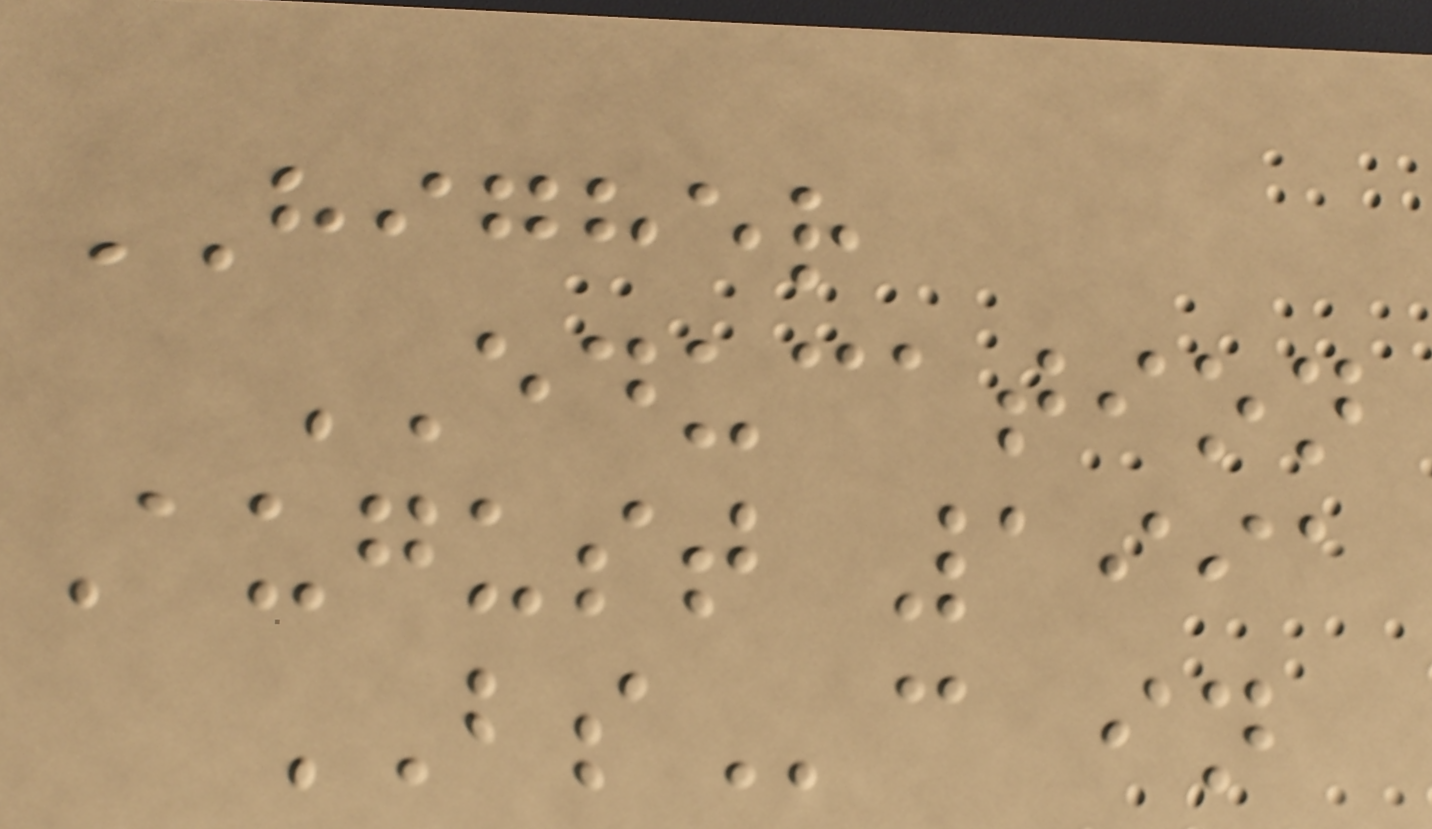HIGHER
EDUCATION
August 1991
BSc in
